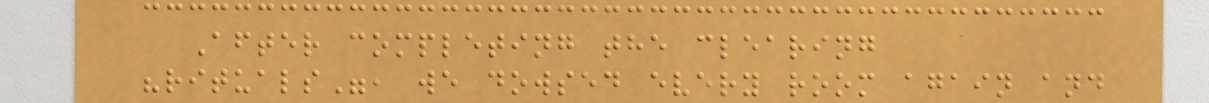After completing the clearing
"rituals", we dowsed every room again and
